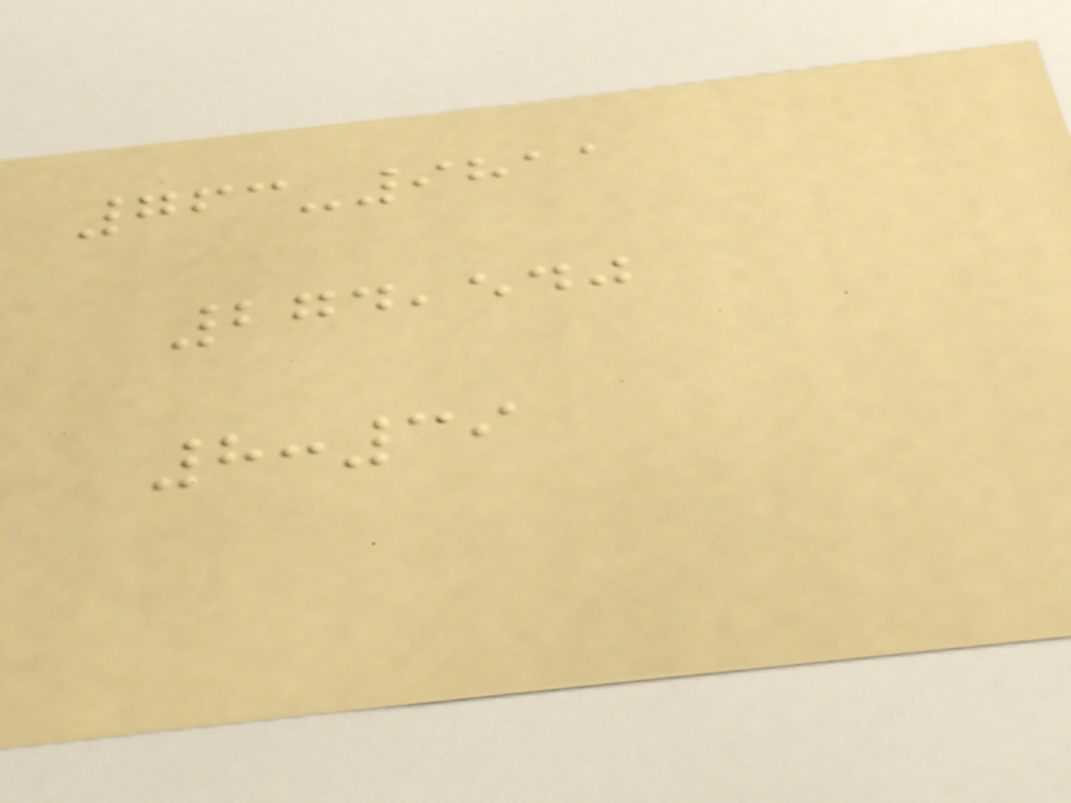763-9811
274,540
8:39
